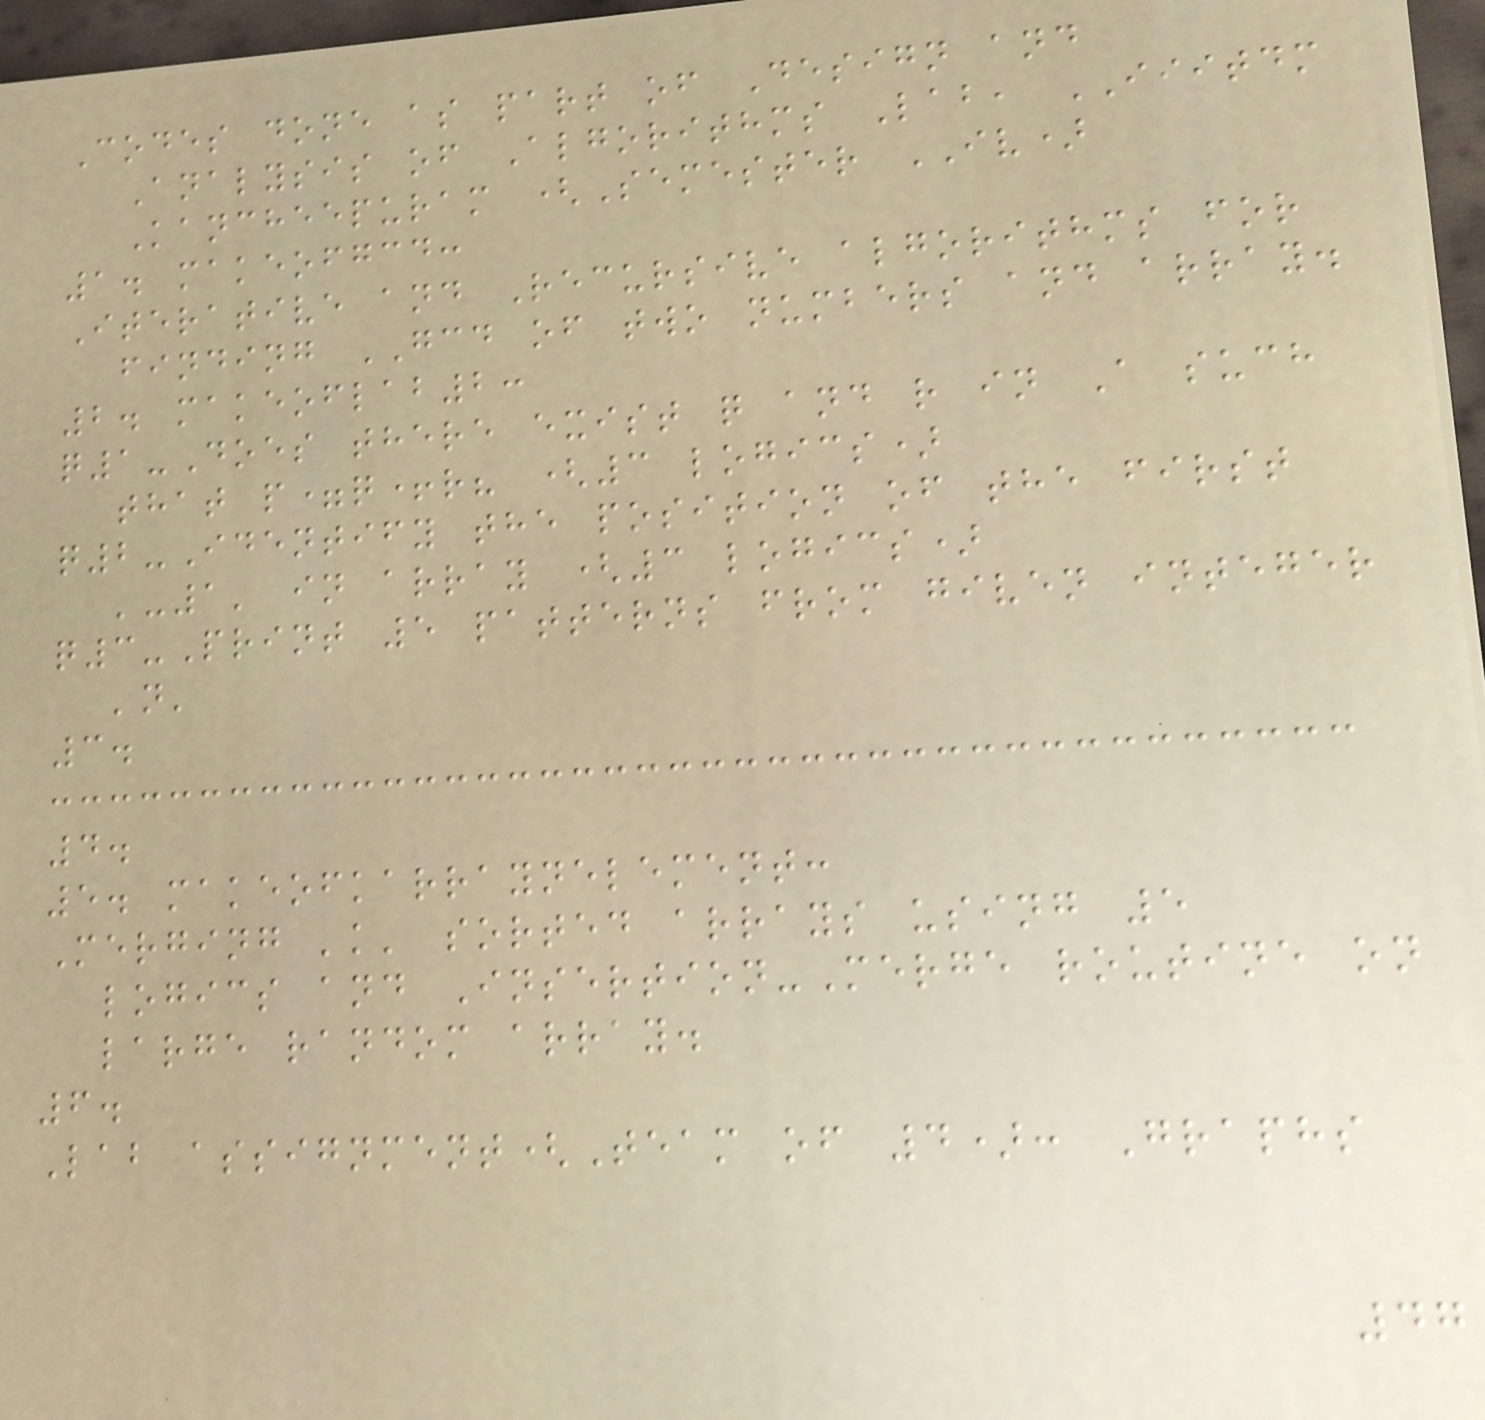Codes done as part of Design and
Analysis of Algorithms Lab, IIITDM
Kancheepuram (Semester IV)
1. makeofgcd:
Iterative and Recursive algorithms for
finding GCD of two numbers and array.
2. makeoflab2:
q1-Does there exist q and r in A such
that p=q+r? (3 logics)
q2-Identify the position of the first
'-1' in array (3 logics)
q3-Print 5 patterns from given integer
'n'
3.
4.
5. makeofkarraynelement:
Merging 'k' sorted arrays using 5
logics and Insertion-Merge routine on
large random array.
6.
Lab assignment(Team of 4): Graphs
47
